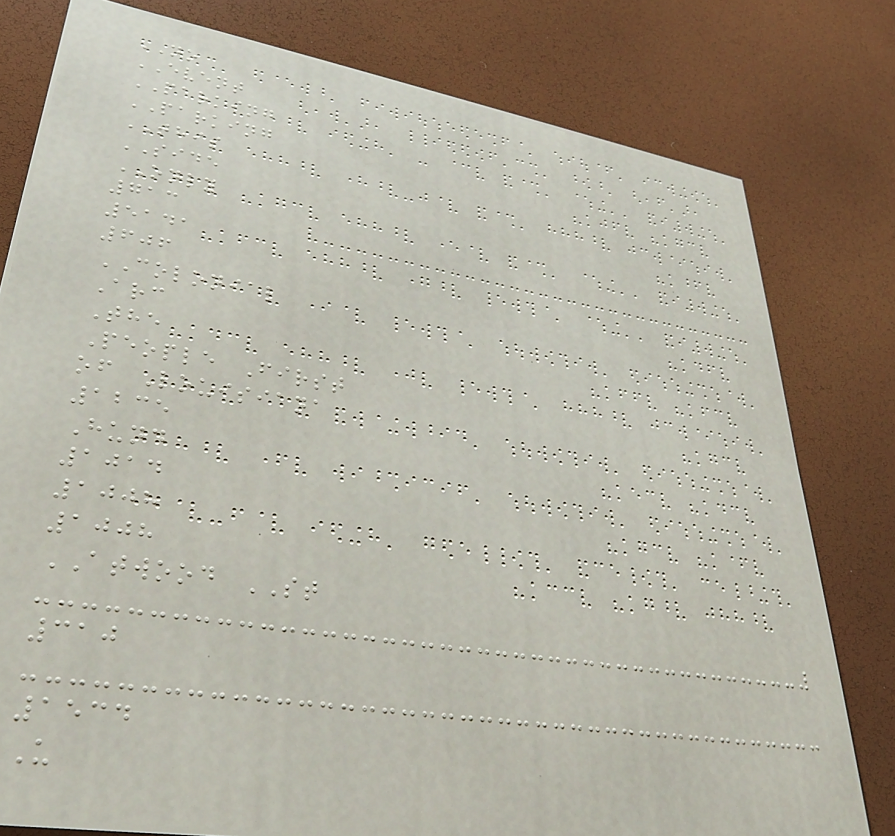NO
EVENT
PARKING
PARKING
THIS
SIDE
ONLY
713
5141
606
COLONIAL
Arc
The
People First
of Louisiana
1235
Hund
1014
1008
1008
ATWOOD ST
310
1534
U
